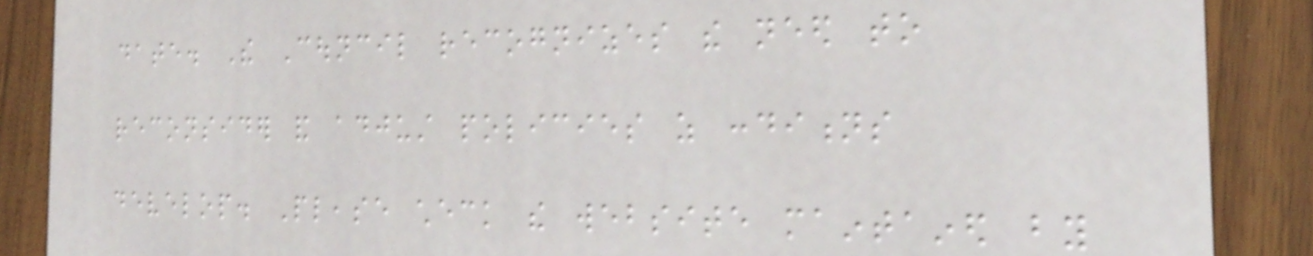date. The Council recognizes the need to
reconsider and adjust policies as conditions
develop. Please check the website maintained by
